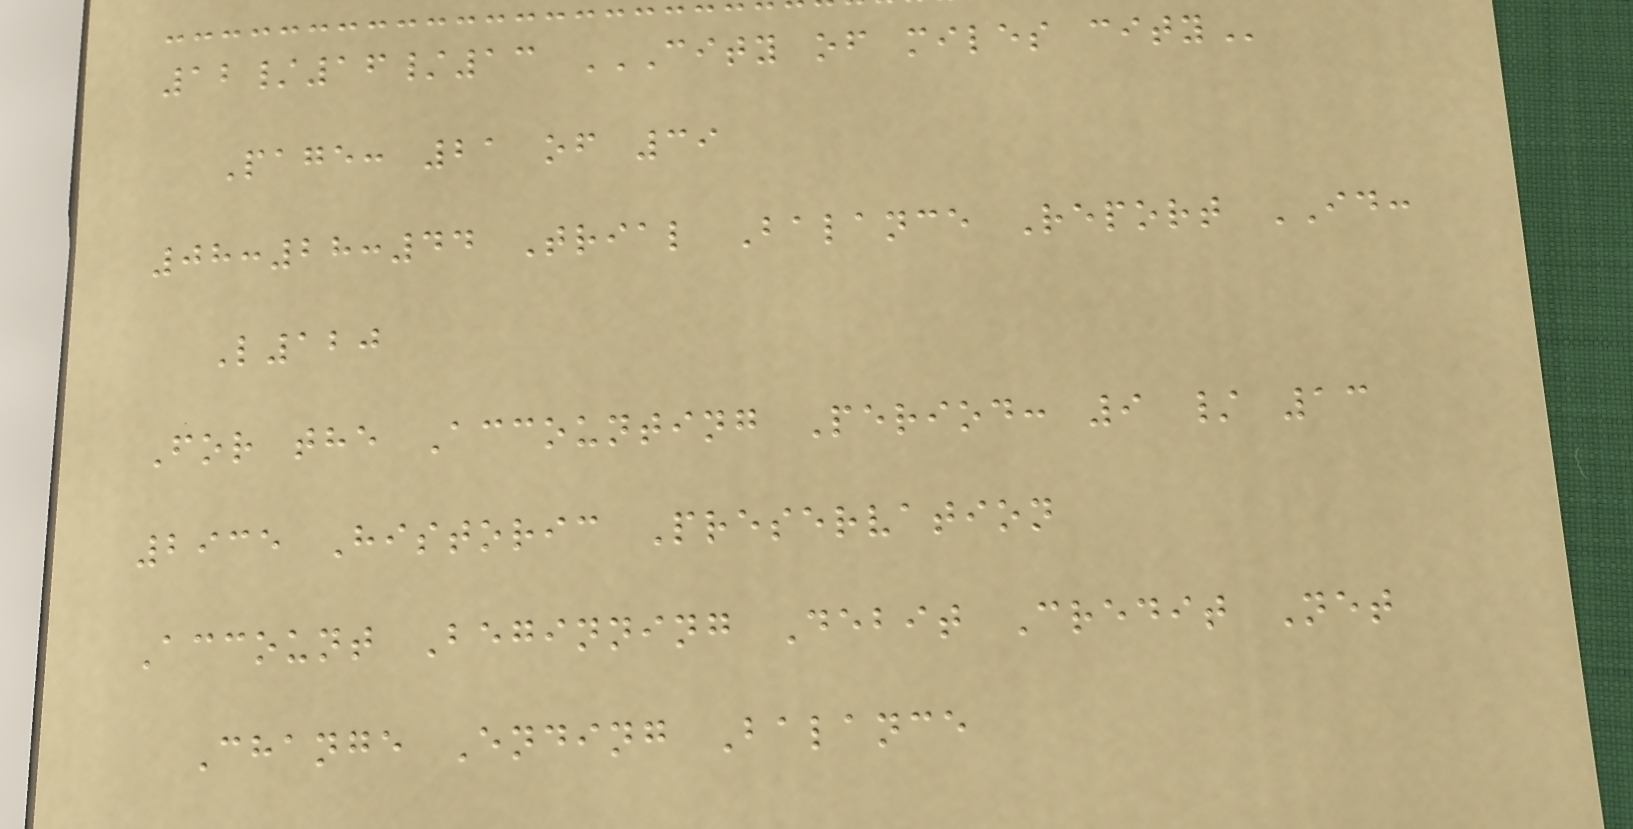12/16/13 CITY OF MILES CITY
Page: 21 of 39
08:28:44 Trial Balance Report ID:
L120
For the Accounting Period: 9 / 13
2935 Historic Preservation
Account Beginning Debit Credit Net
Change Ending Balance
